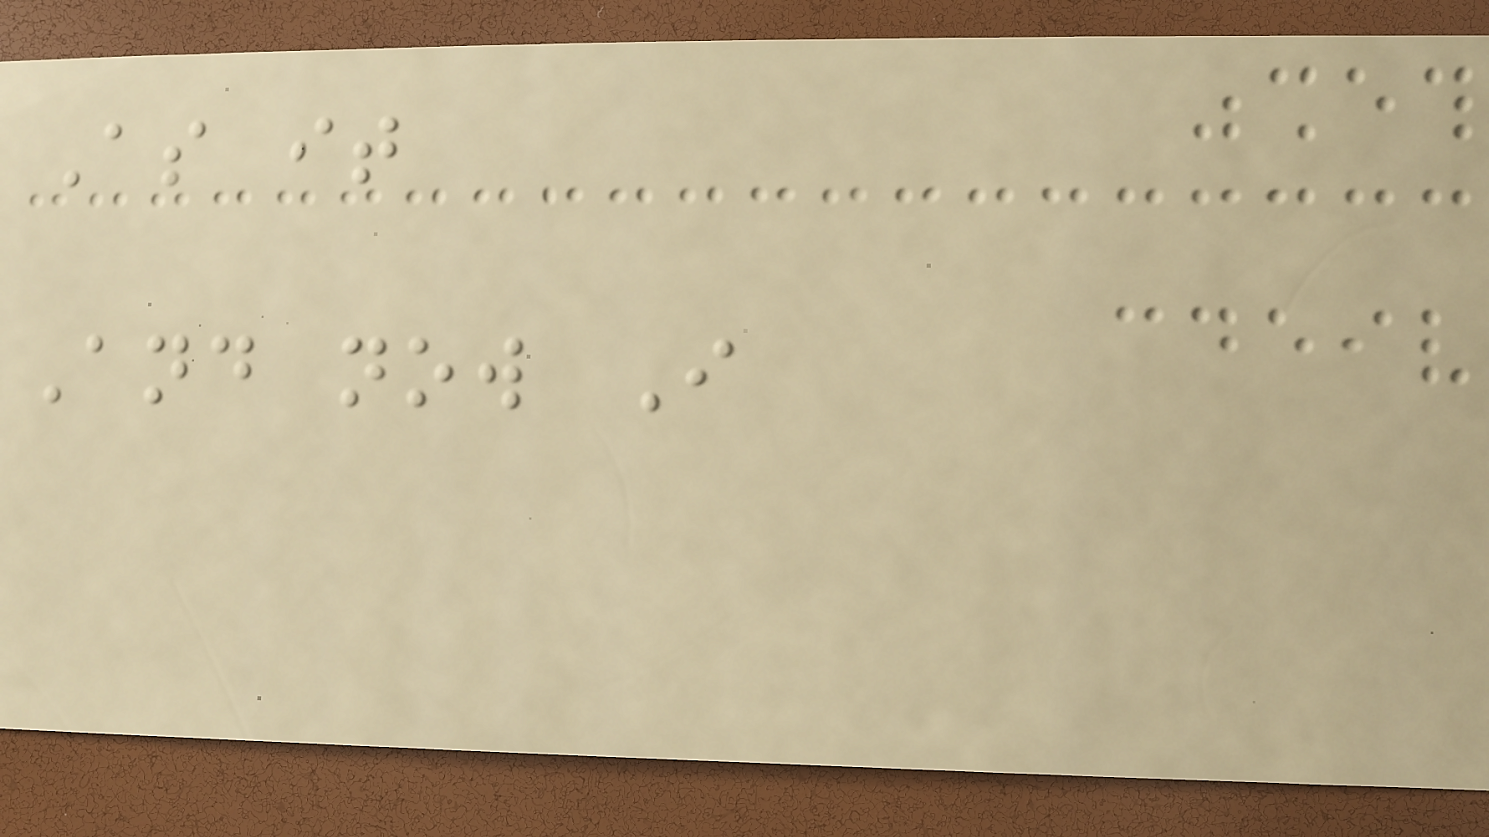As it
And now I
